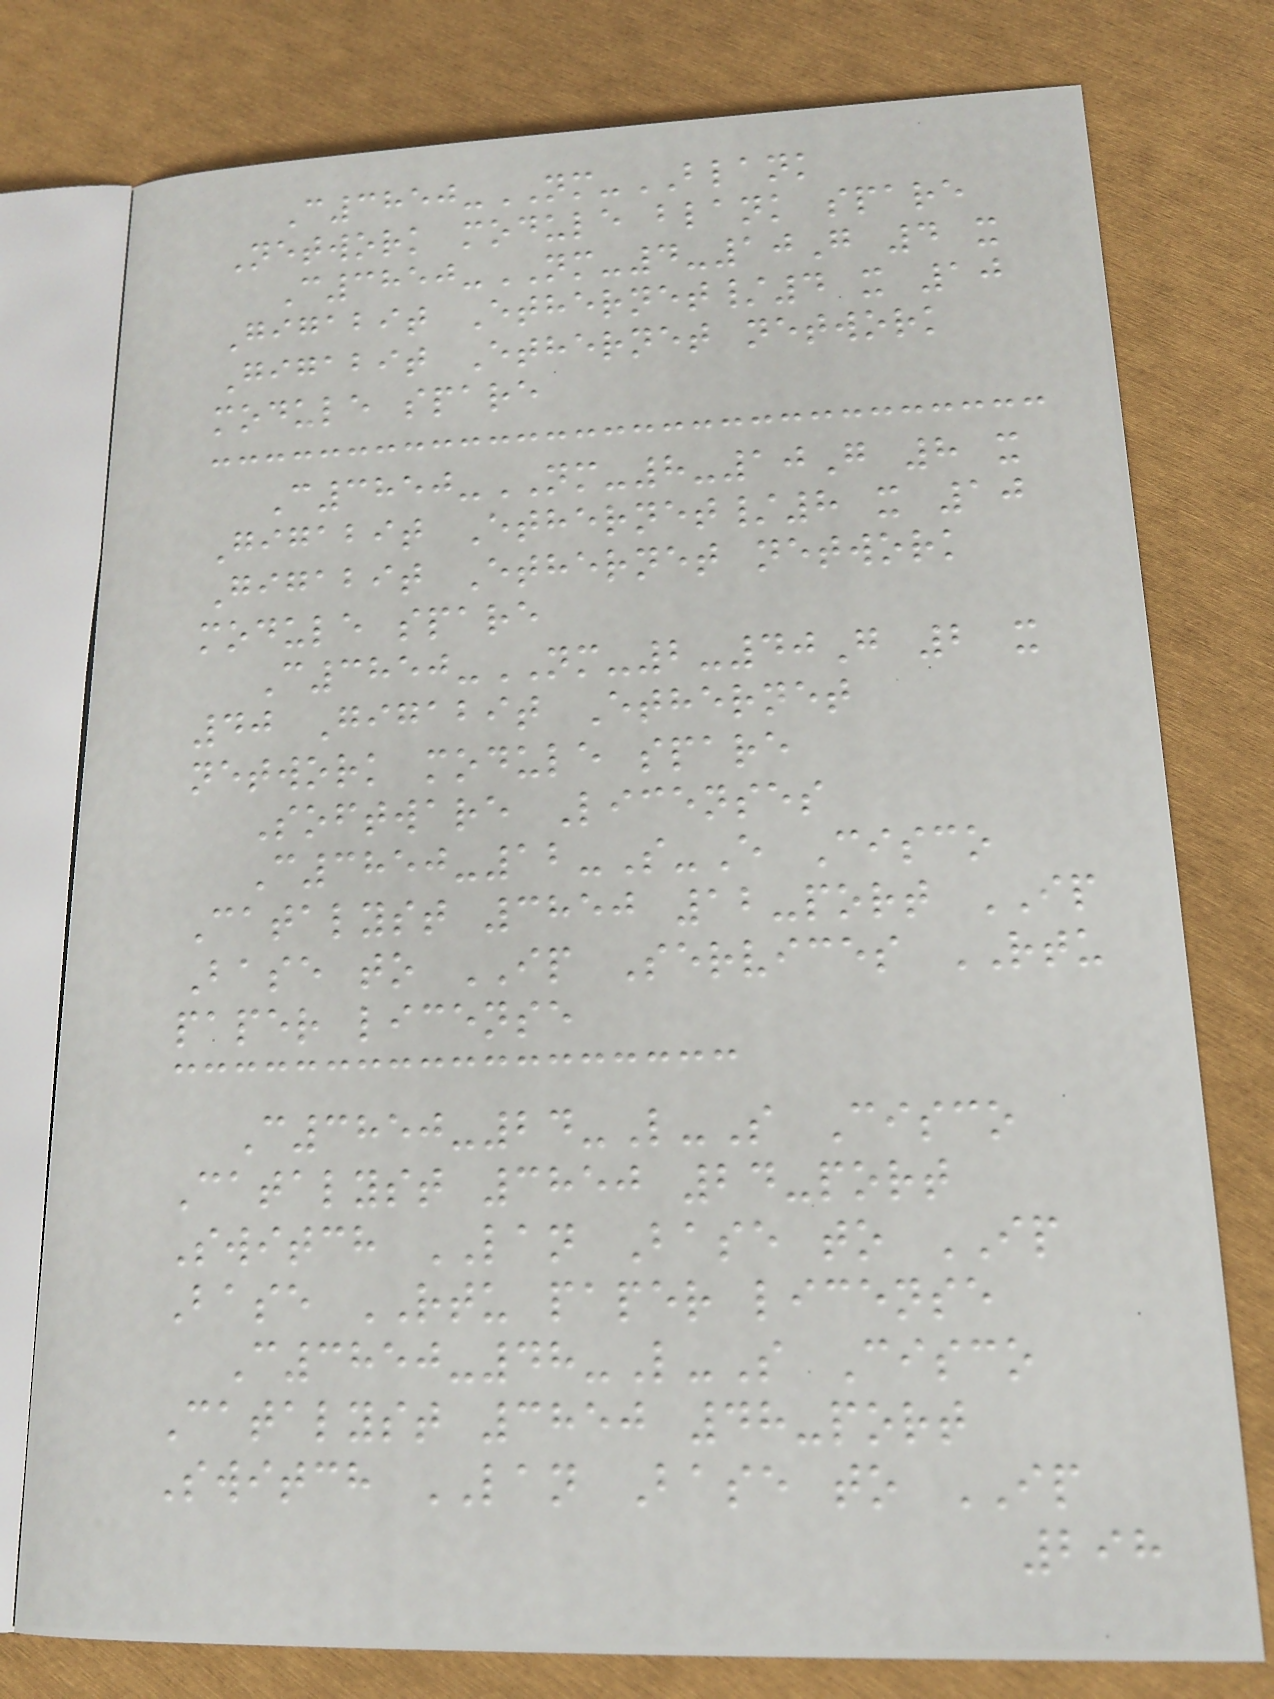C3850-NM-BLANK
Network module blank spare
C3850-NM-4-10G 4 x
Gigabit Ethernet/4 x 10
Gigabit Ethernet network
module spare
C3850-NM-8-10G 8 x
Gigabit Ethernet/8 x 10
Gigabit Ethernet network
module spare
C3850-NM-2-40G 2 x
40 Gigabit Ethernet
network module spare
Software Licenses
C3850-12-S-E Cisco
Catalyst 3850 12-port IP
Base to IP Services RTU
paper license
C3850-24-L-S Cisco
Catalyst 3850 24-port
Switch LAN Base to IP
Base RTU paper license
C3850-48-L-S Cisco
Catalyst 3850 48-port
Switch LAN Base to IP
298
